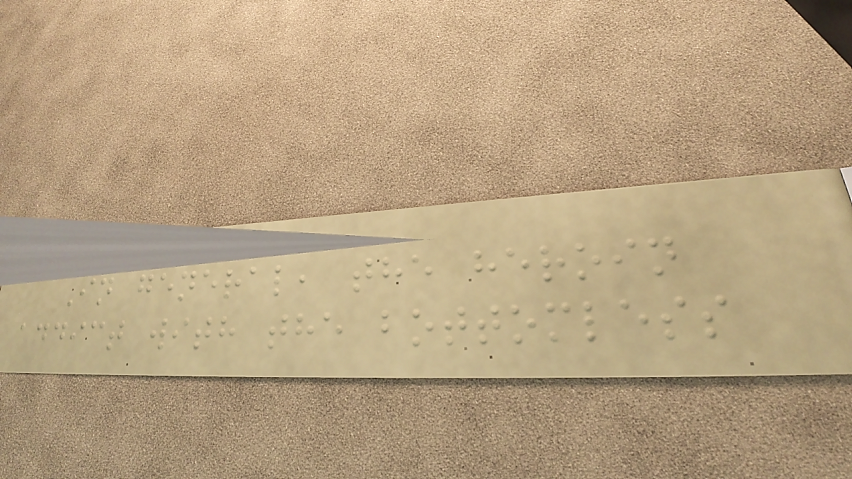In general, the heroin
addict with the bottomless
